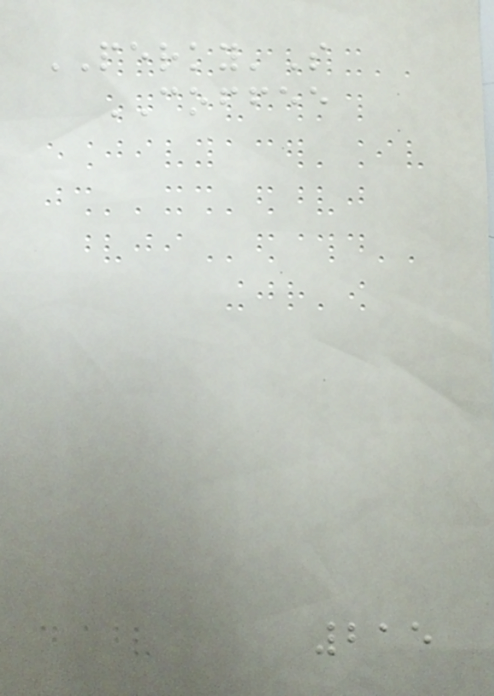PERKY'S
COFFEE
215
